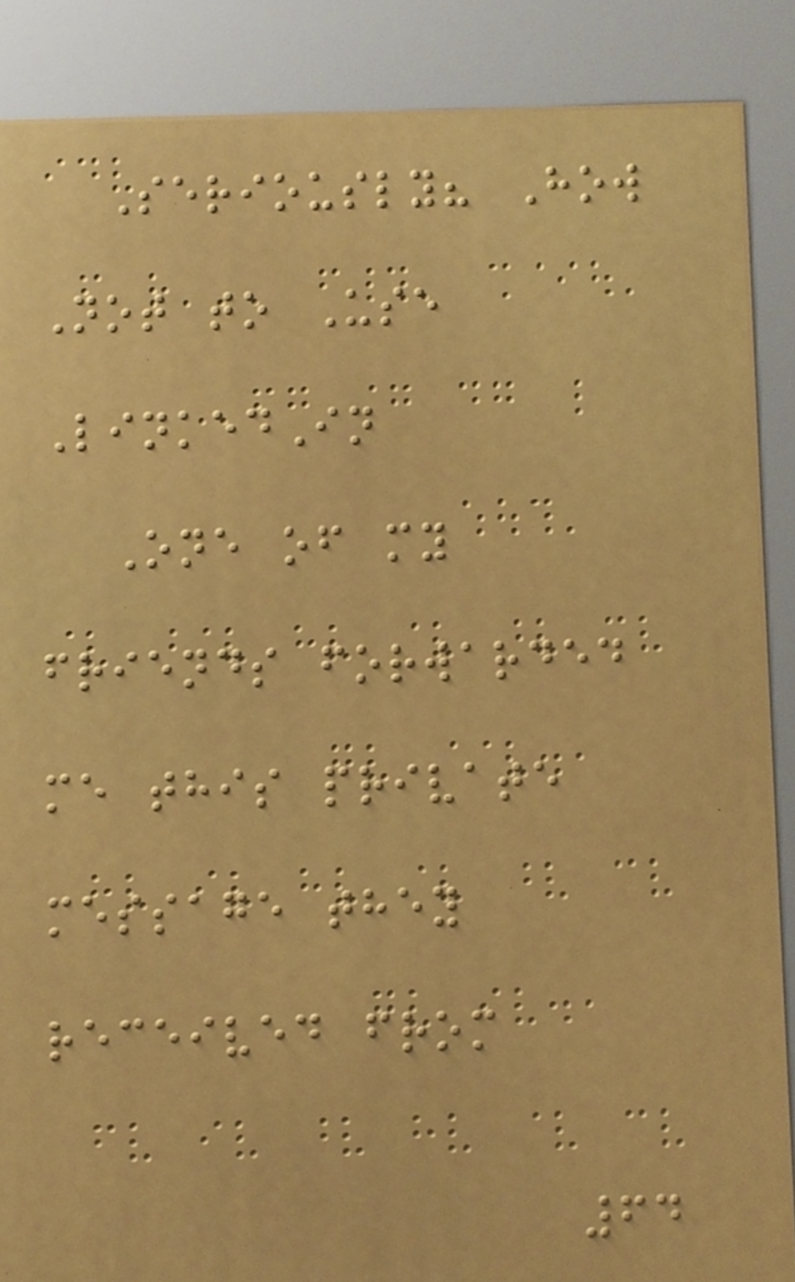Seriously? How
Not to Use
LinkedIn
One of my
friends forwarded
me this private
message they
received from
64
